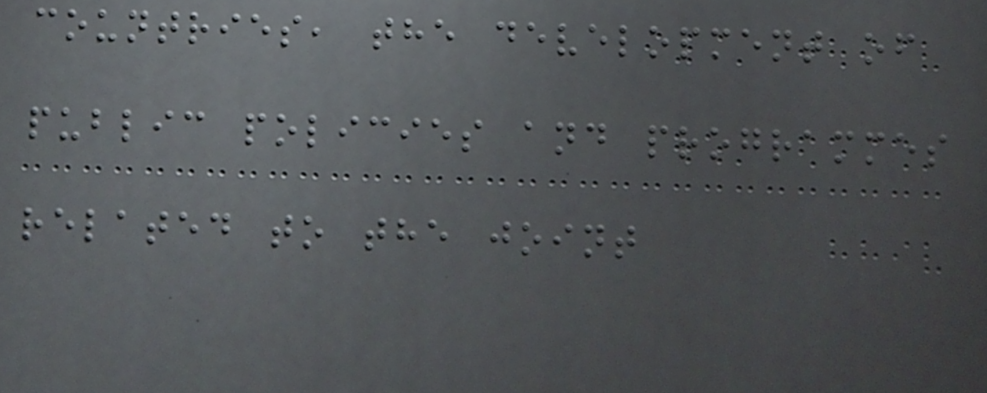countries, the development of
public policies and programmes
related to the joint
